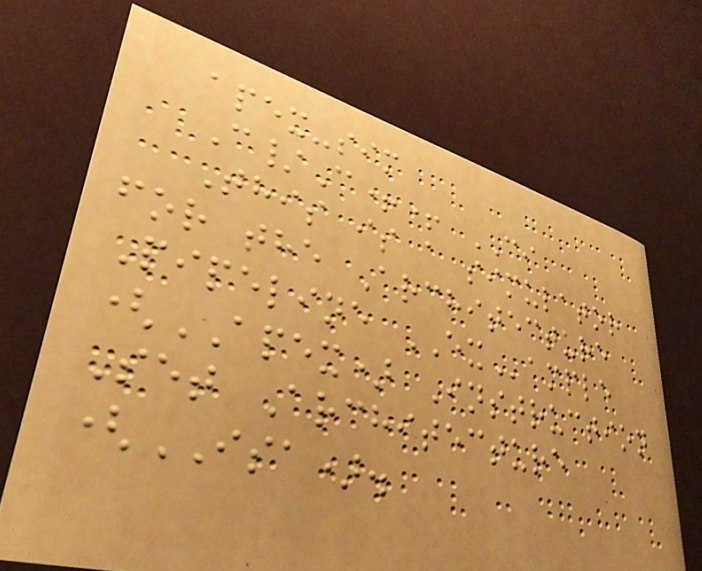apex-sim
C/C++ CI
This is a simulator
for the Architecture
Pipeline EXample
(APEX) Instruction
Set Architecture
(ISA).
